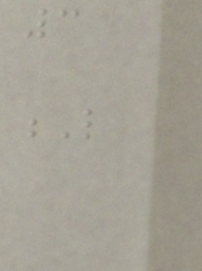3
L
